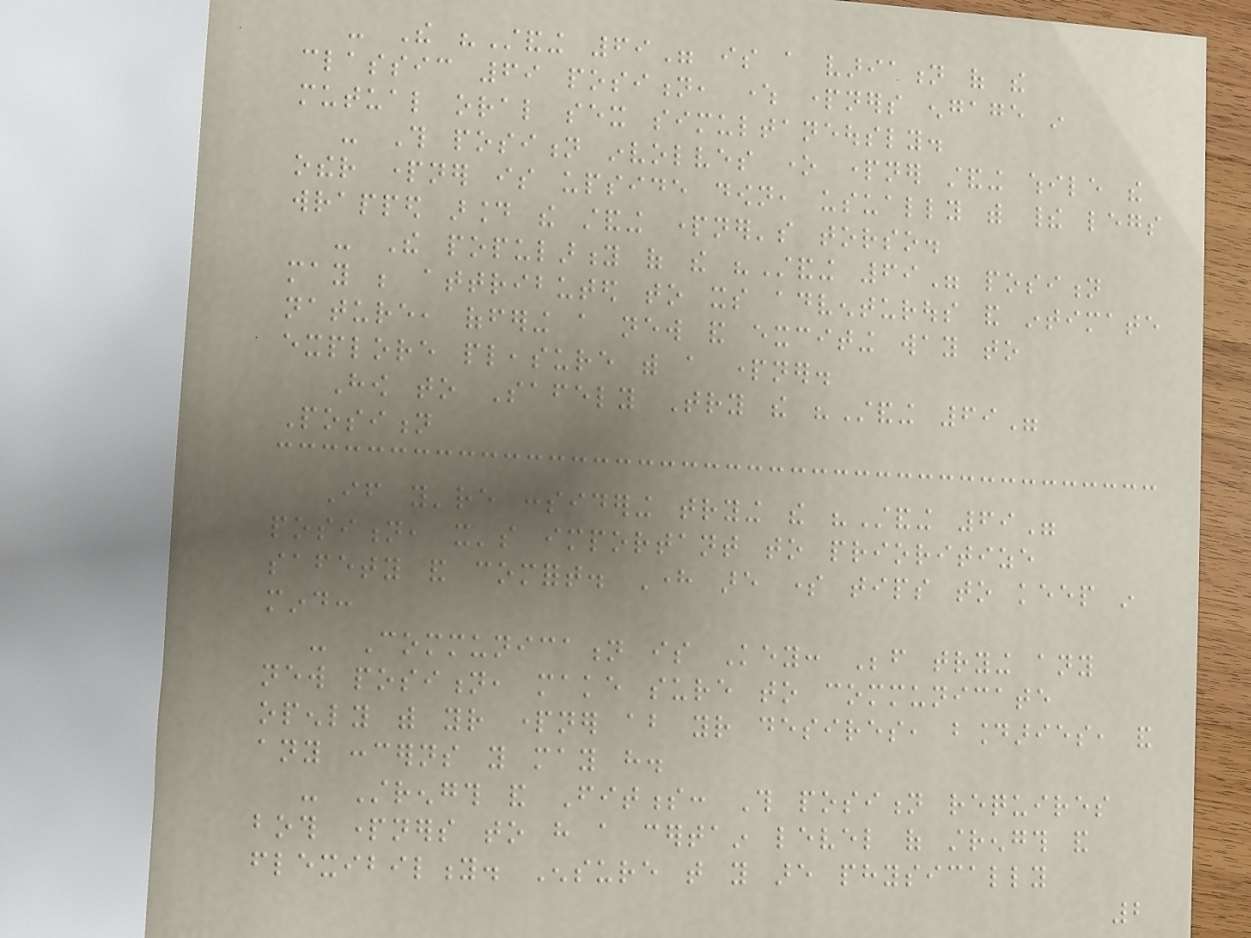- The "Standing 69" is a variation of the
classic 69 position, where partners engage in
mutual oral sex simultaneously.
- This position involves one partner standing while the
other partner is upside down, usually with their legs
wrapped around the standing partner's torso.
- The popularity of the "Standing 69" position
may be attributed to its adventurous and intimate
nature, offering a new and exciting way to
explore pleasure with a partner.
How to Safely Try the "Standing 69"
Position
If you're considering trying the "Standing 69"
position, it's important to prioritize
safety and comfort. Here are some tips to keep in
mind:
- Communication is Key: Before trying any
new position, make sure to communicate
openly with your partner about your desires, boundaries, and
any concerns you may have.
- Strength and Fitness: This position requires
both partners to have a certain level of strength and
flexibility. Ensure that you are physically
2
